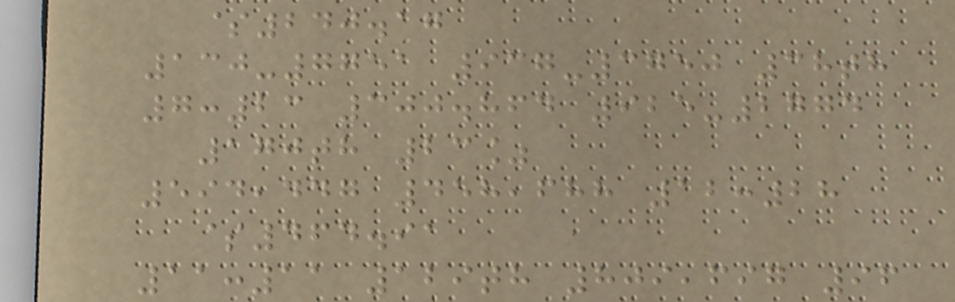$240.17
130-7751 937-3750 38th
7:23 300.864 925-2774
170th 23%
594,447 458,688 12:28
$464.91
11:11 129th 809,697 96
